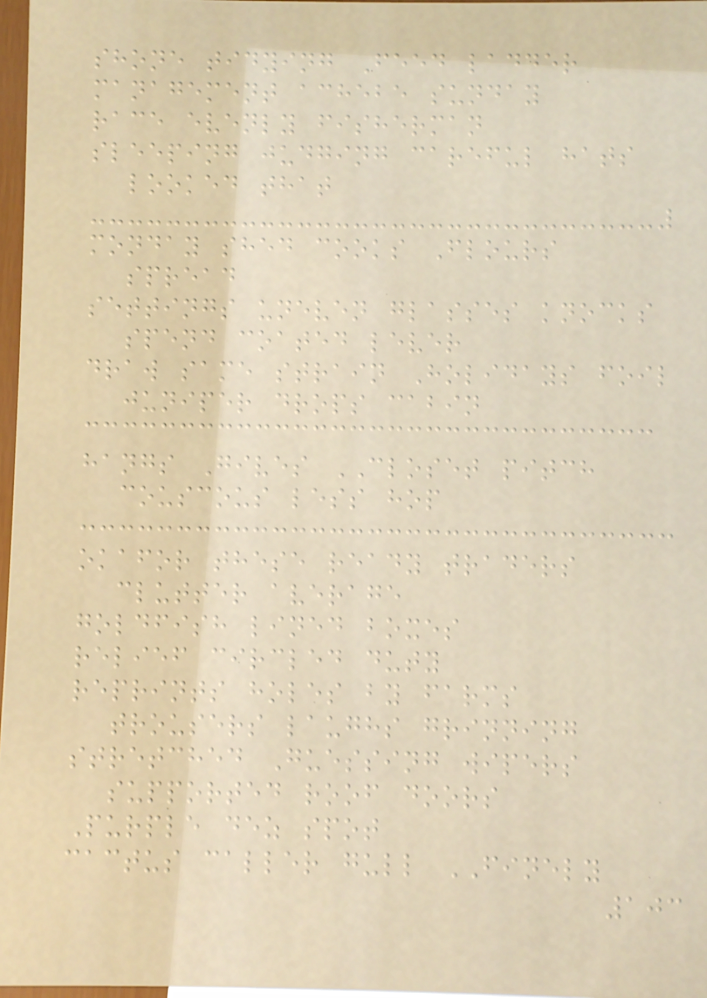shone tidying Feed ladder
management achebe sunday
race evenly fisherman
sleeping judging careful hats
looked that
monday shed cooks Flours
spread
settings uneven glasses knocks
spend coated lever
draw same strain Holidays foil
juniper drops cabin
hangs Gives CLOSET pitch
couscous less hop
okafor these ready traders
clutter average
goldfish lined boxes
relief circled duty
reprints holes by farms
trousers laughs grinning
stretched Guessing wipers
supported roof doors
Purple dez spot
cactus caller gull FINELY
103
